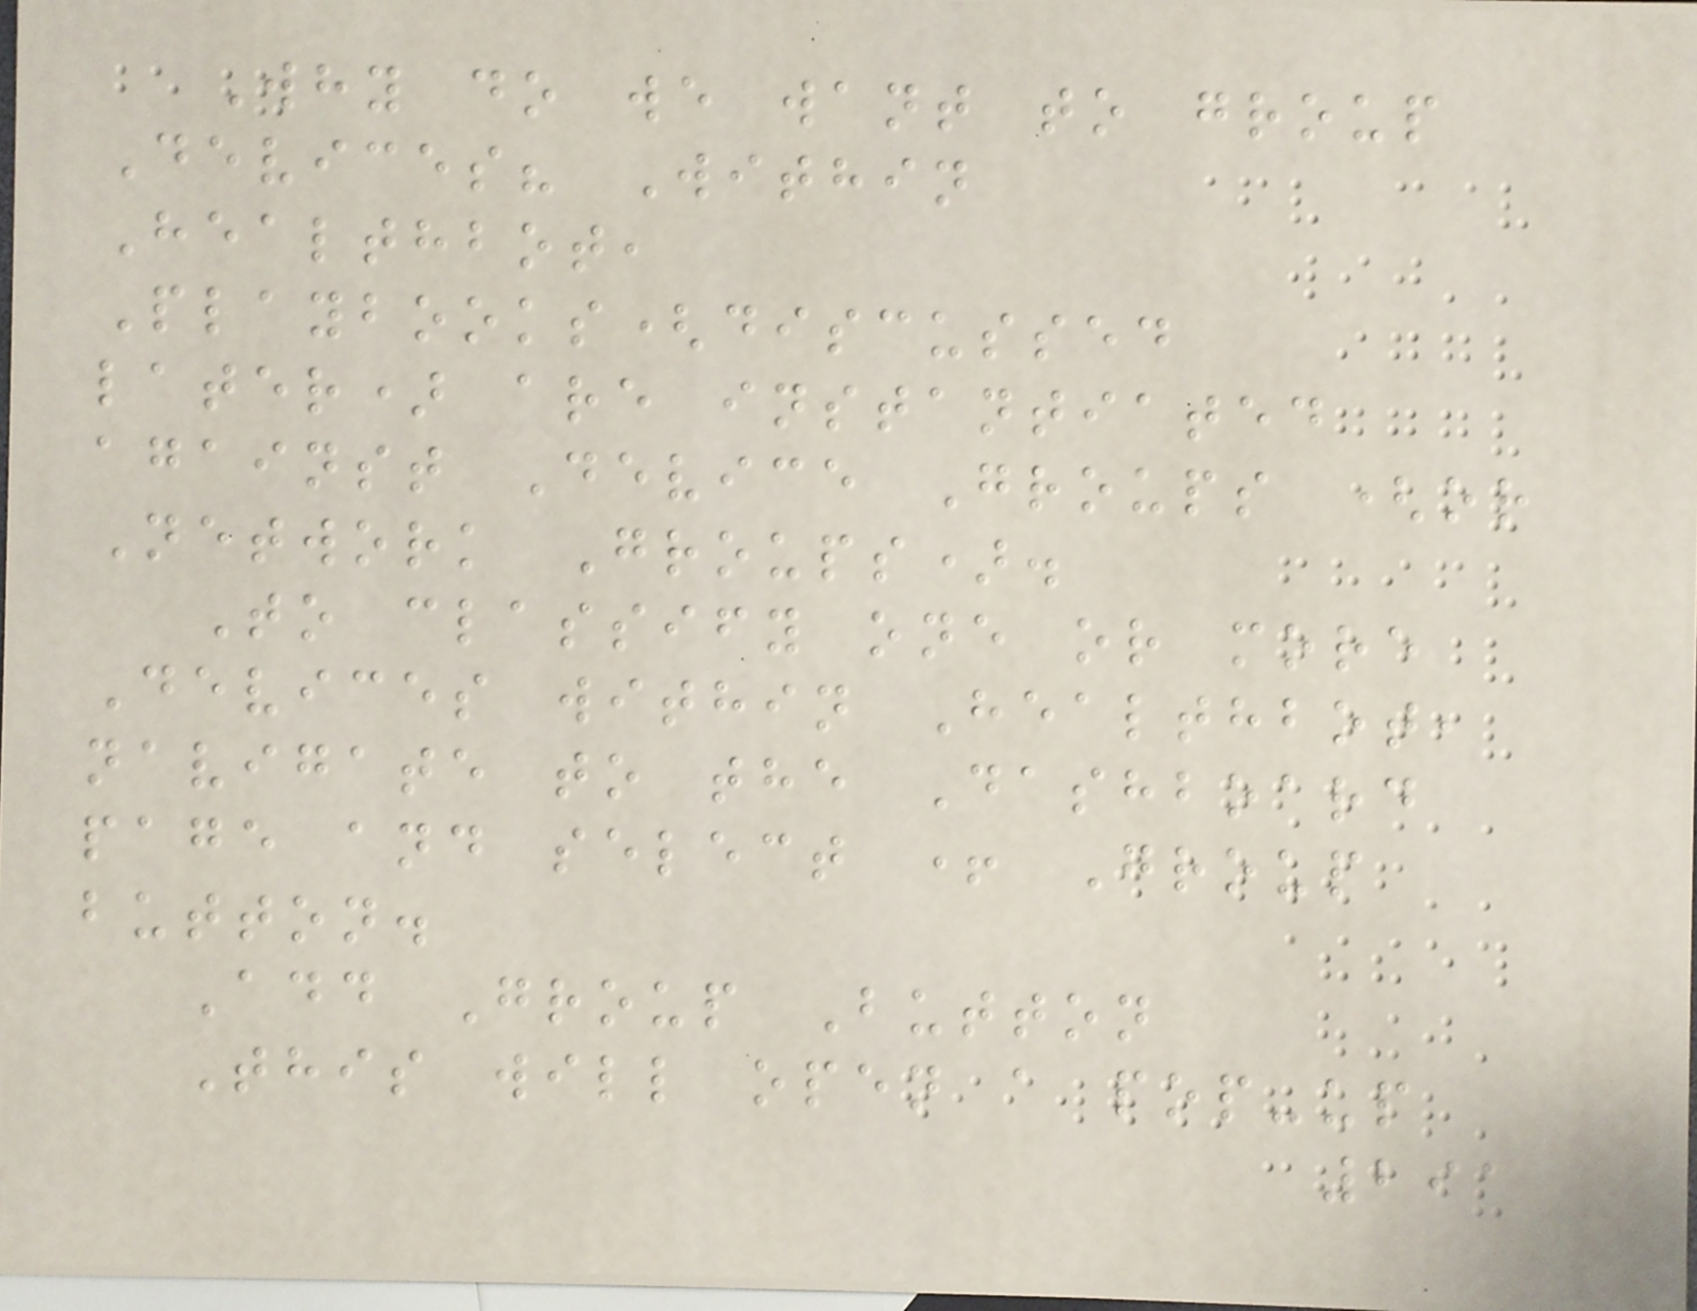Why do we want to group
Devices? Within
Healthbot,
Playbooks(discussed
later) are instantiated
against Device Groups (or
Network Groups).
To classify one or more
Devices within Healthbot,
navigate to the Dashboard
page and select + Group
button.
Add Group Button
This will open a pop-up
291
